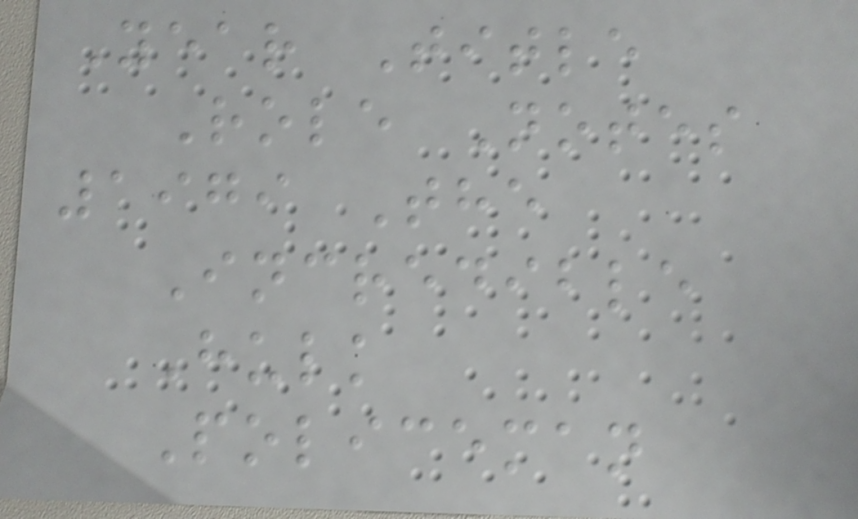Year Title
Role Notes
1979 The
Incredible
Hulk
Policeman
